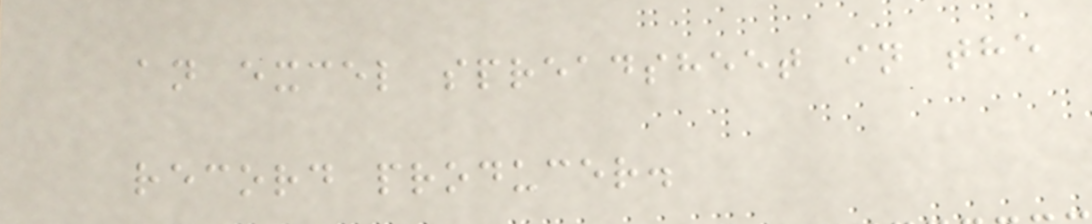an excel spreadsheet in the
record producer.
